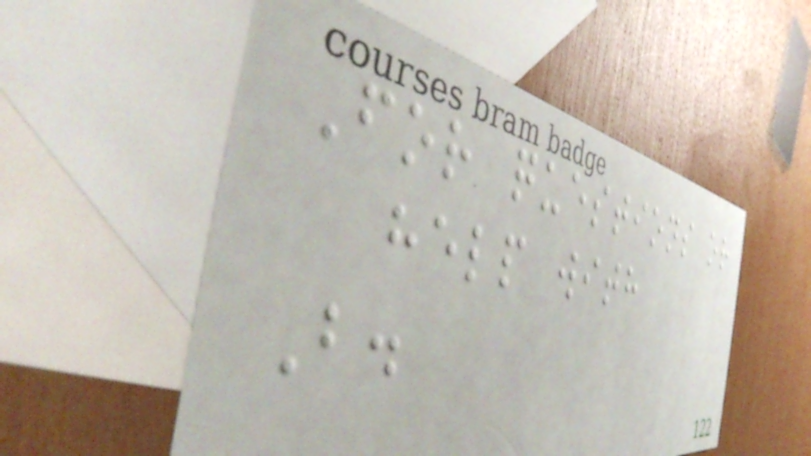For questions or
help with
B.
